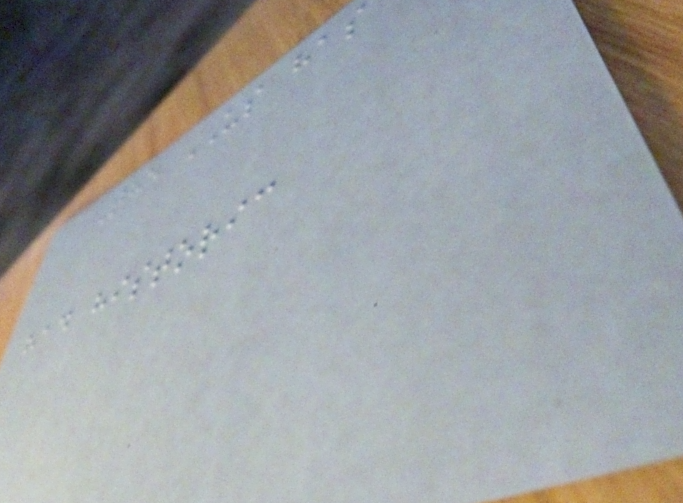The US has
had historic
